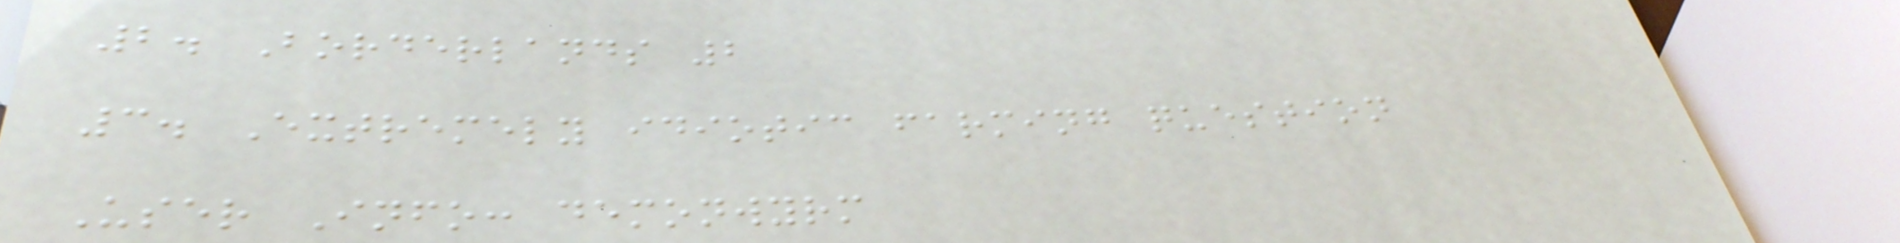2. Borderlands 2
3. Extremely idiotic farming question
User Info: demonwyrm
